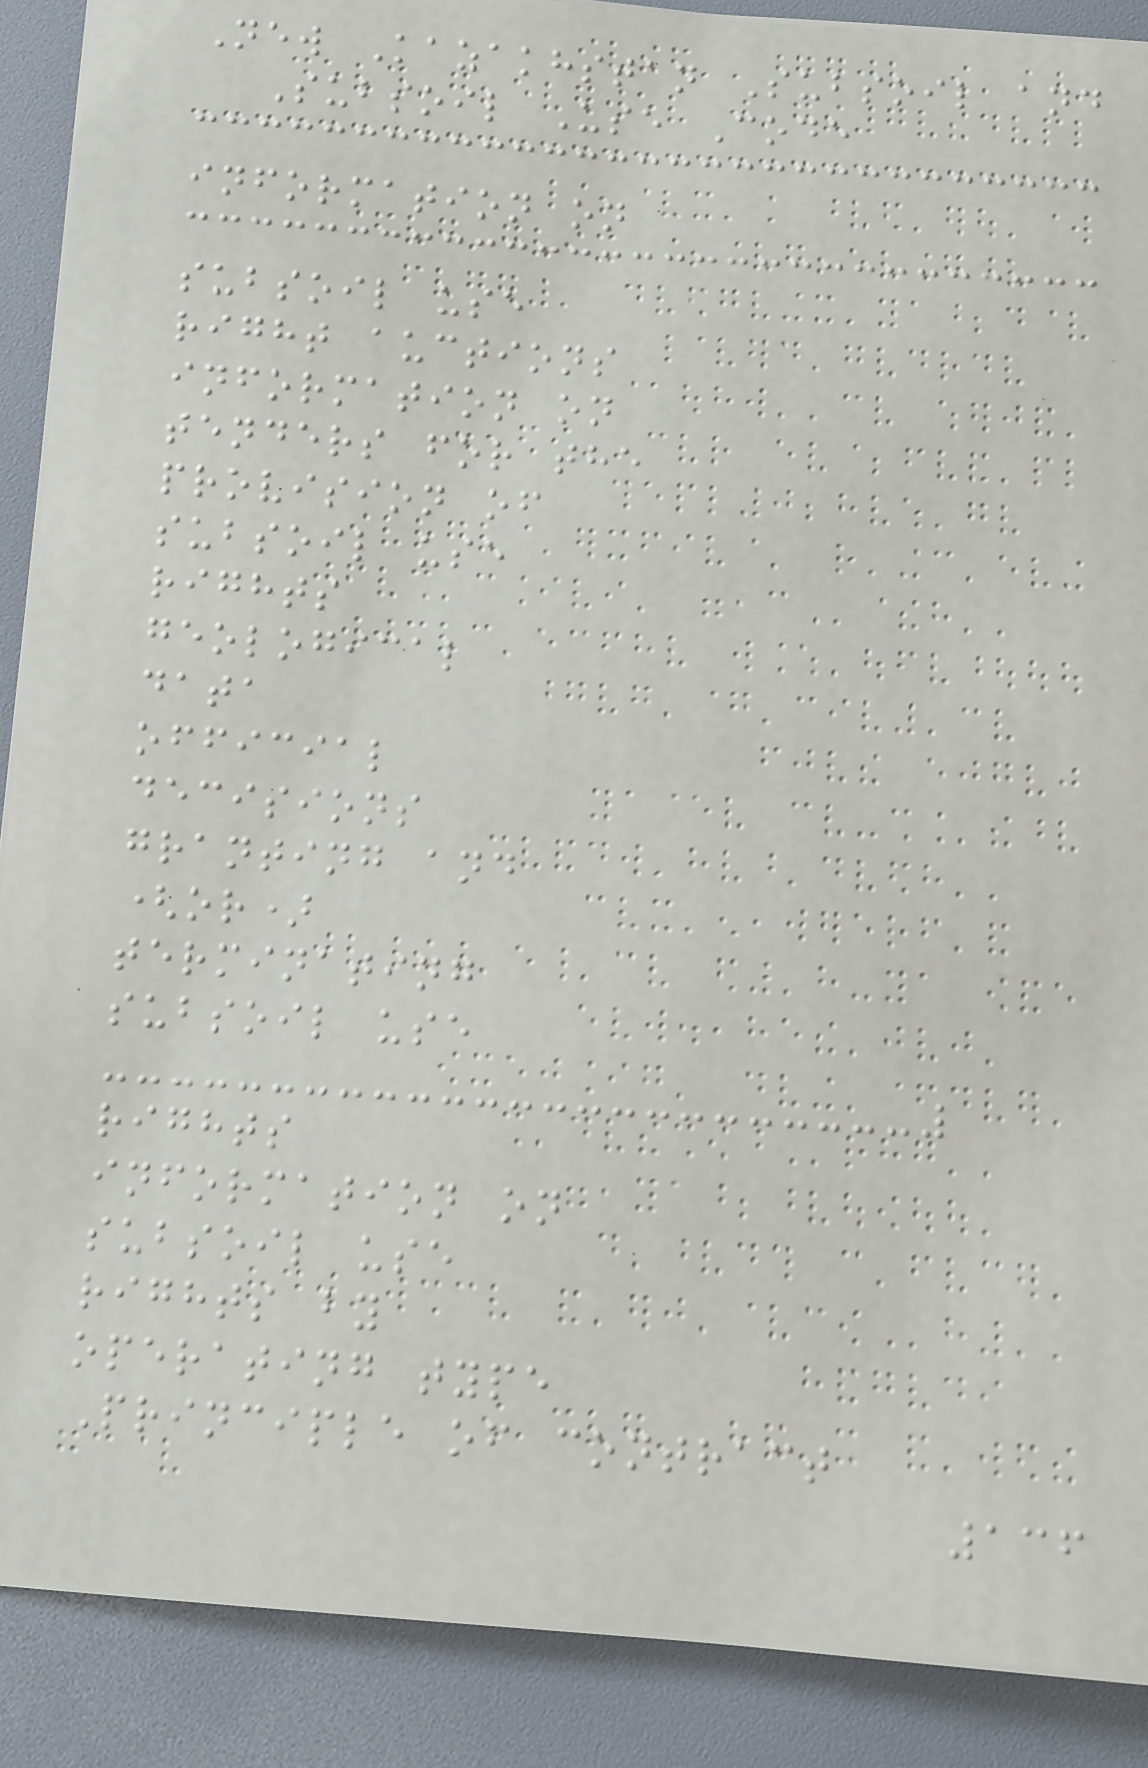New Kazakhstan Subsoil and
Subsoil Use Code
information on
subsoil use
right auctions
information on
tenders for the
provision of
subsoil use
rights
geological
data
official
decisions
granting and
(or)
terminating
subsoil use
rights
information on
subsoil use
rights by
operating type
Principle of contract
136
